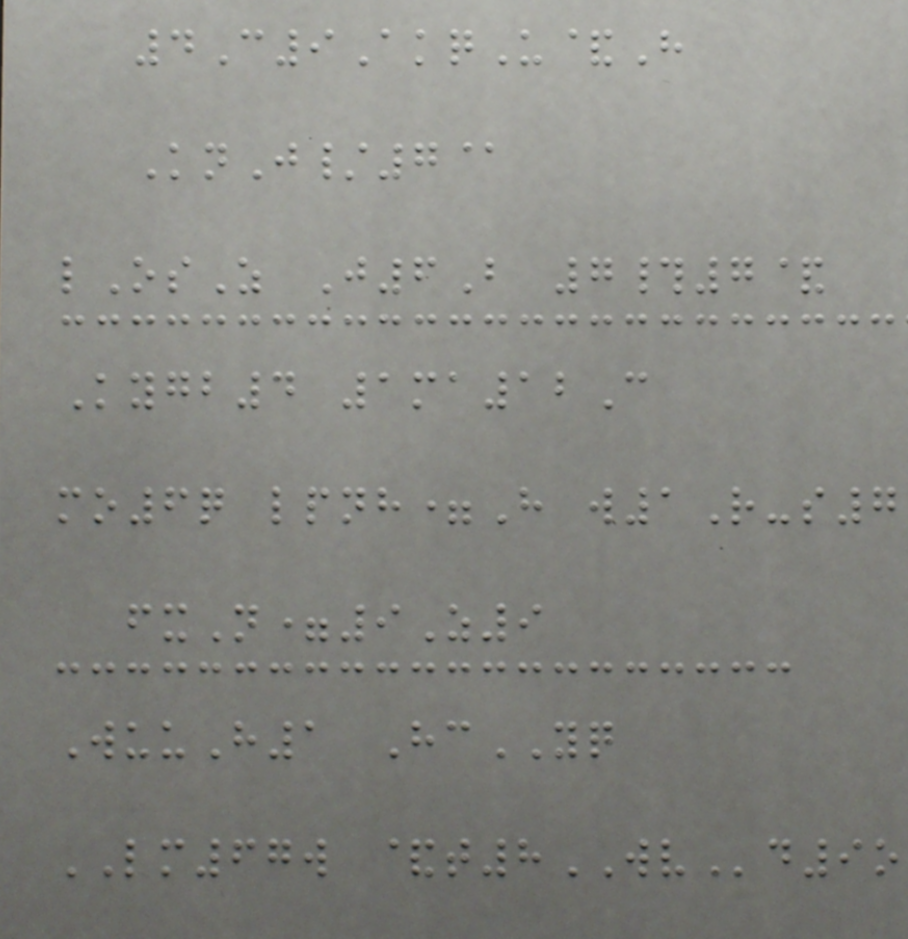4C9AkqU&H
KnJ/7@
lOsZ J6B 7#7&
Kygb4 1ma12C
mo6q lpnh=H w1R-s7
fxN=9Z9
WuuH1 HcYQ
LM67w &t8WVd9o
